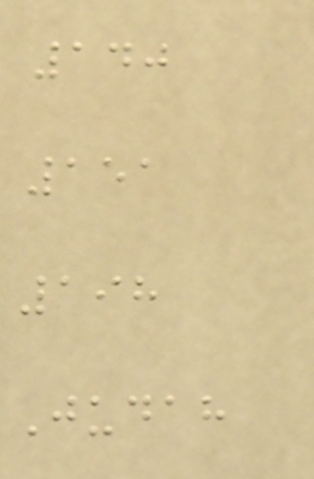140
151
198
Judah
